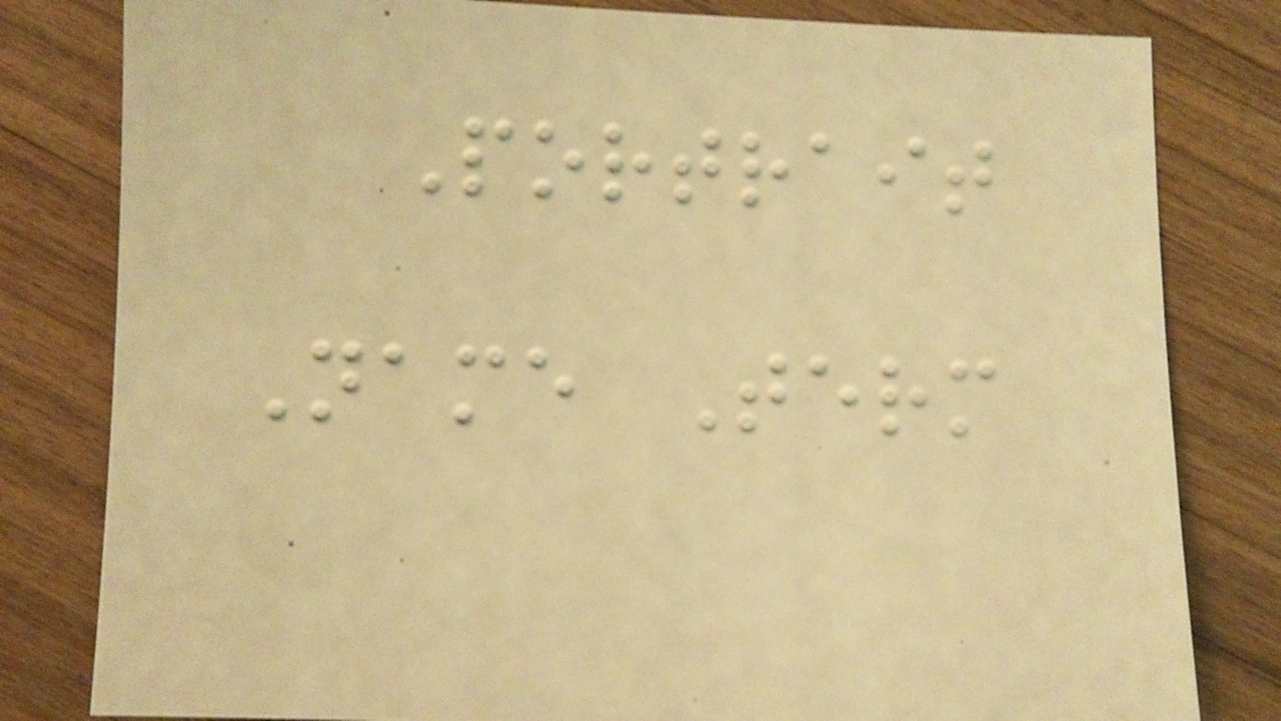Portrait
Name Term
